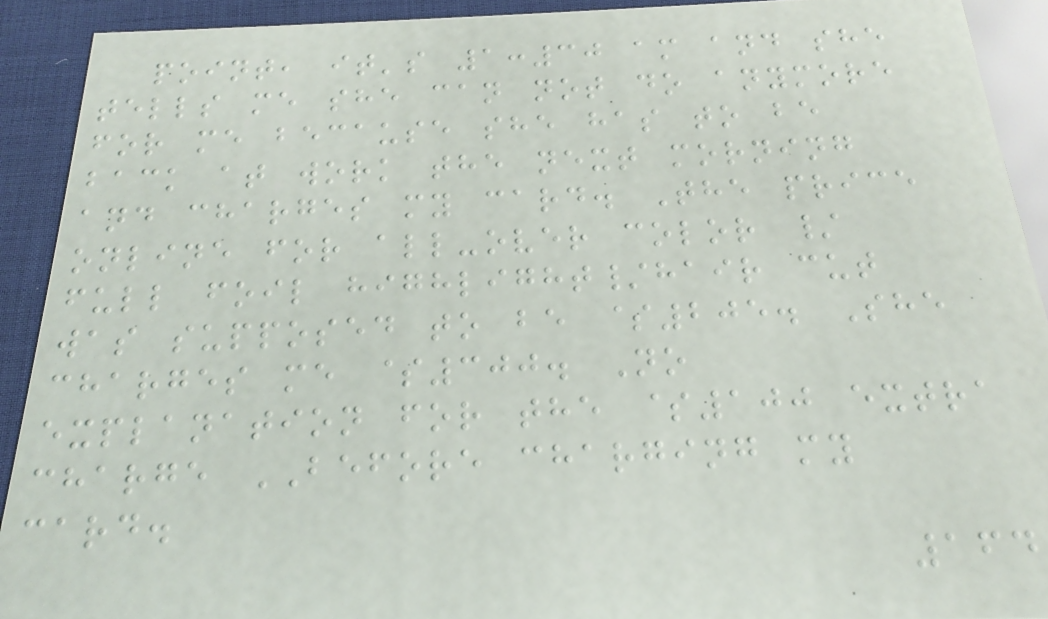point, it's 1:30 am and she
tells me she can not do anymore
for me because she has to be
back at work the next morning
and charges my card. The price
online for all-over color /
full foil highlight/hair cut
was supposed to be $205. She
charges me $300. No
explanation for the $100 extra
charge BEFORE charging my
card.
164
